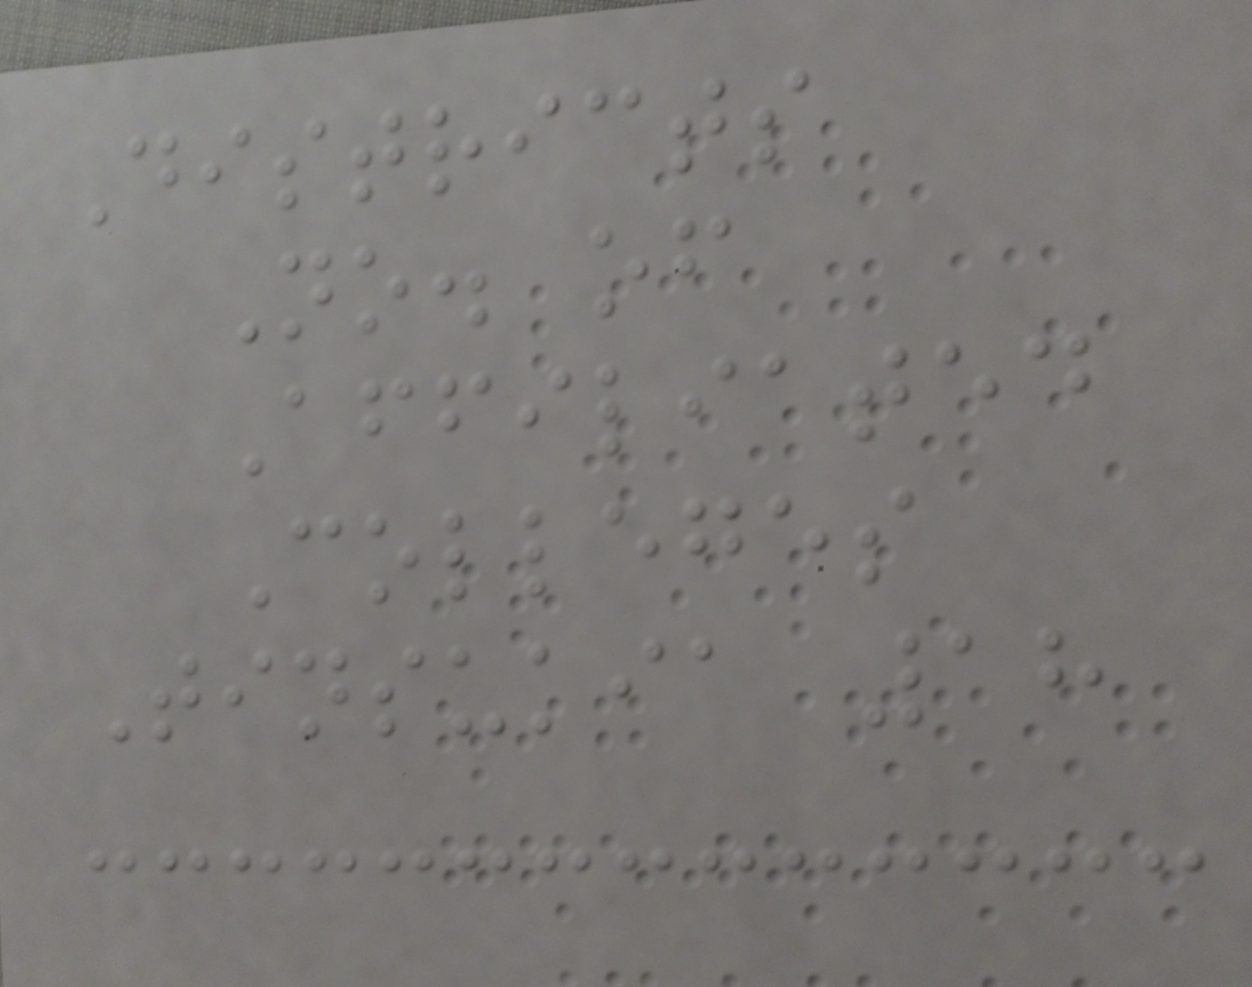Districts
No. of
Affiliated
Colleges
Tinsukia 18
